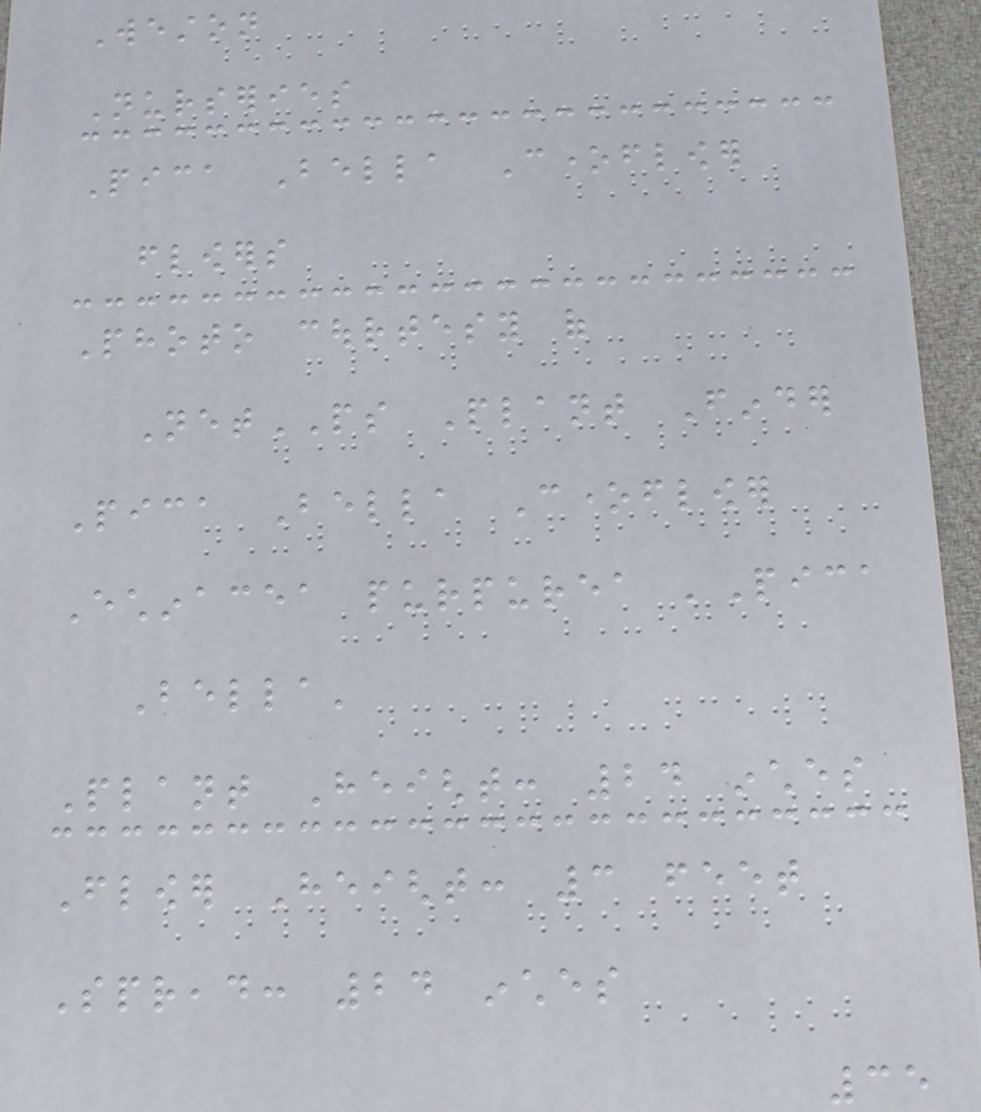Weston
Nurseries
Pica Bella Coneflower
flowers
Photo courtesy of
NetPS Plant Finder
Pica Bella Coneflower
Echinacea purpurea 'Pica
Bella'
Plant Height: 24 inches
Flower Height: 3 feet
Spread: 24 inches
35
